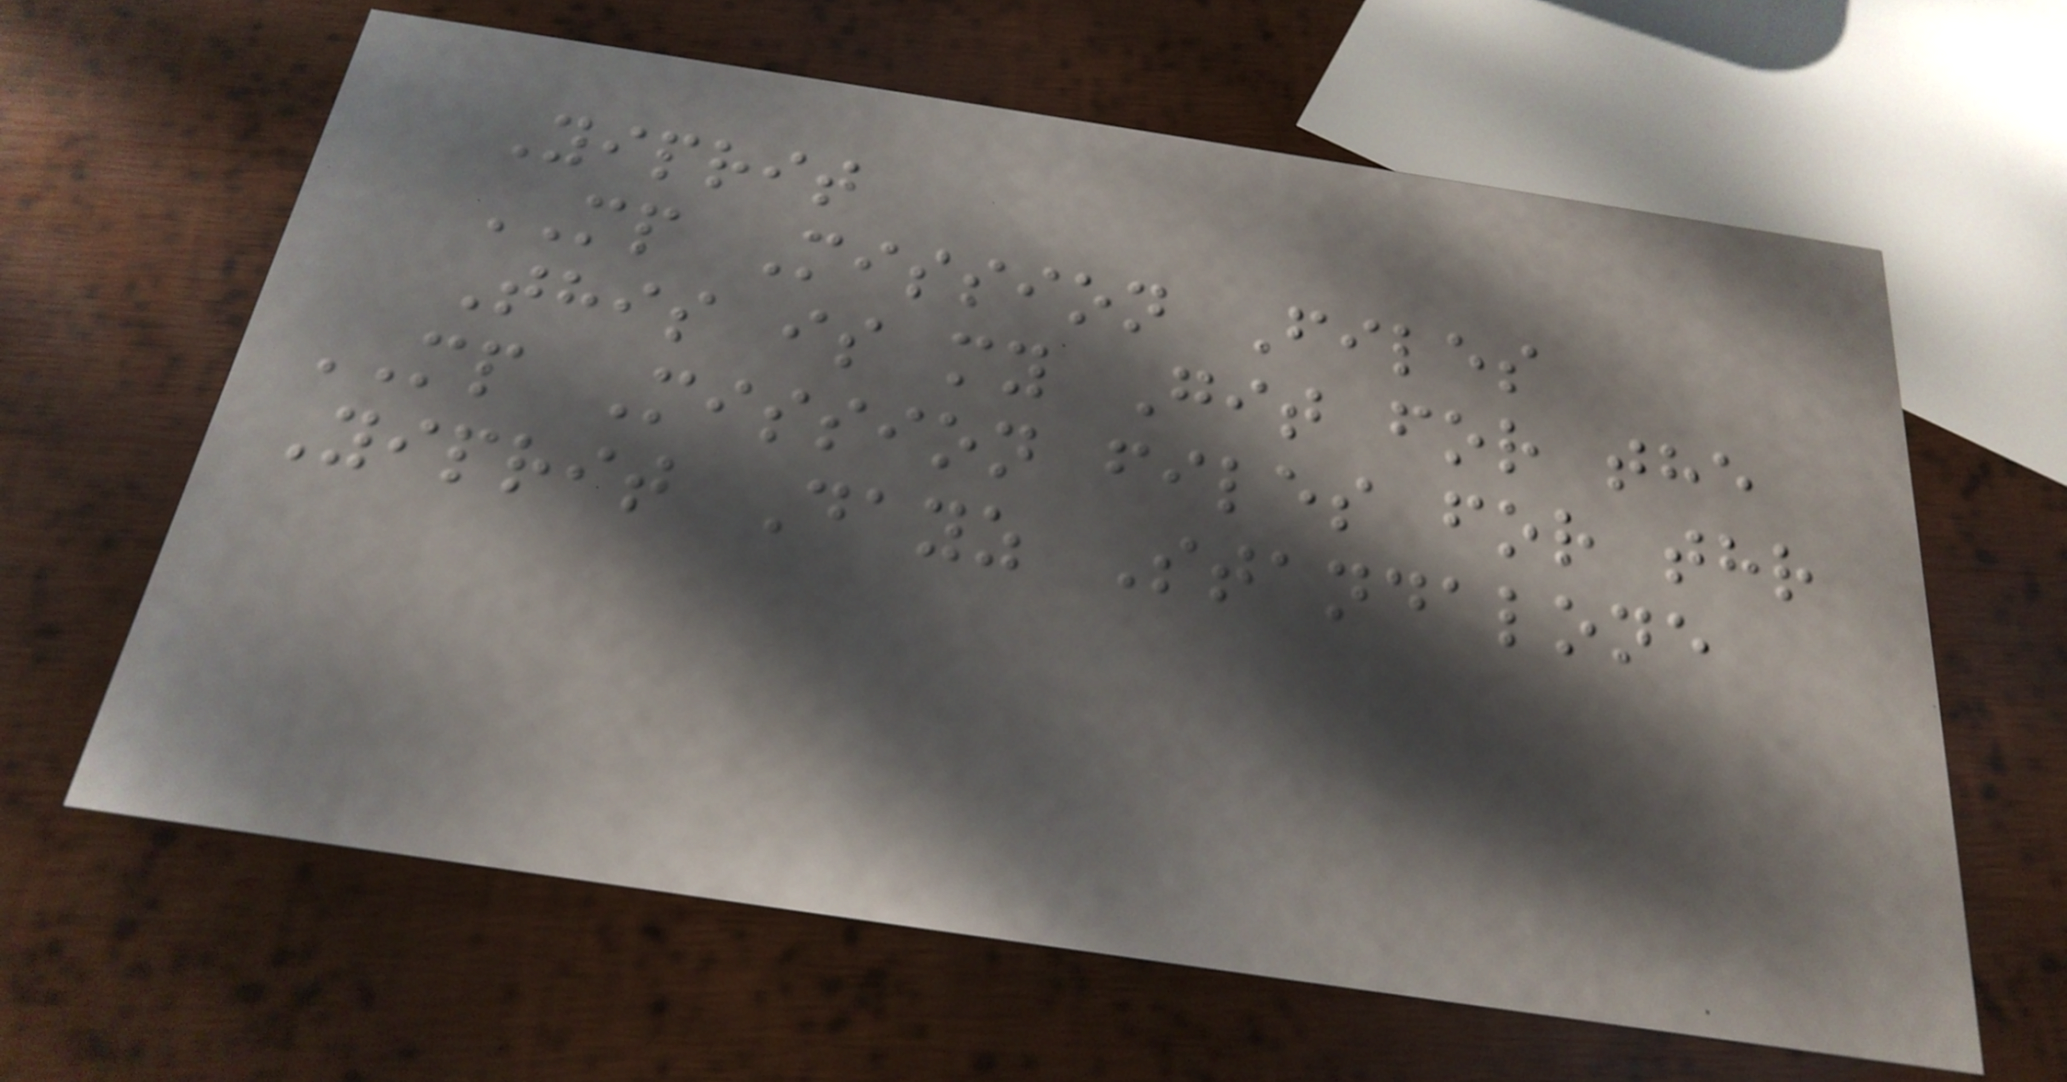Yiprit
MP Mission Files
This is my Git for the
MP Mission files for thr
Yiprit Dayz Standalone
